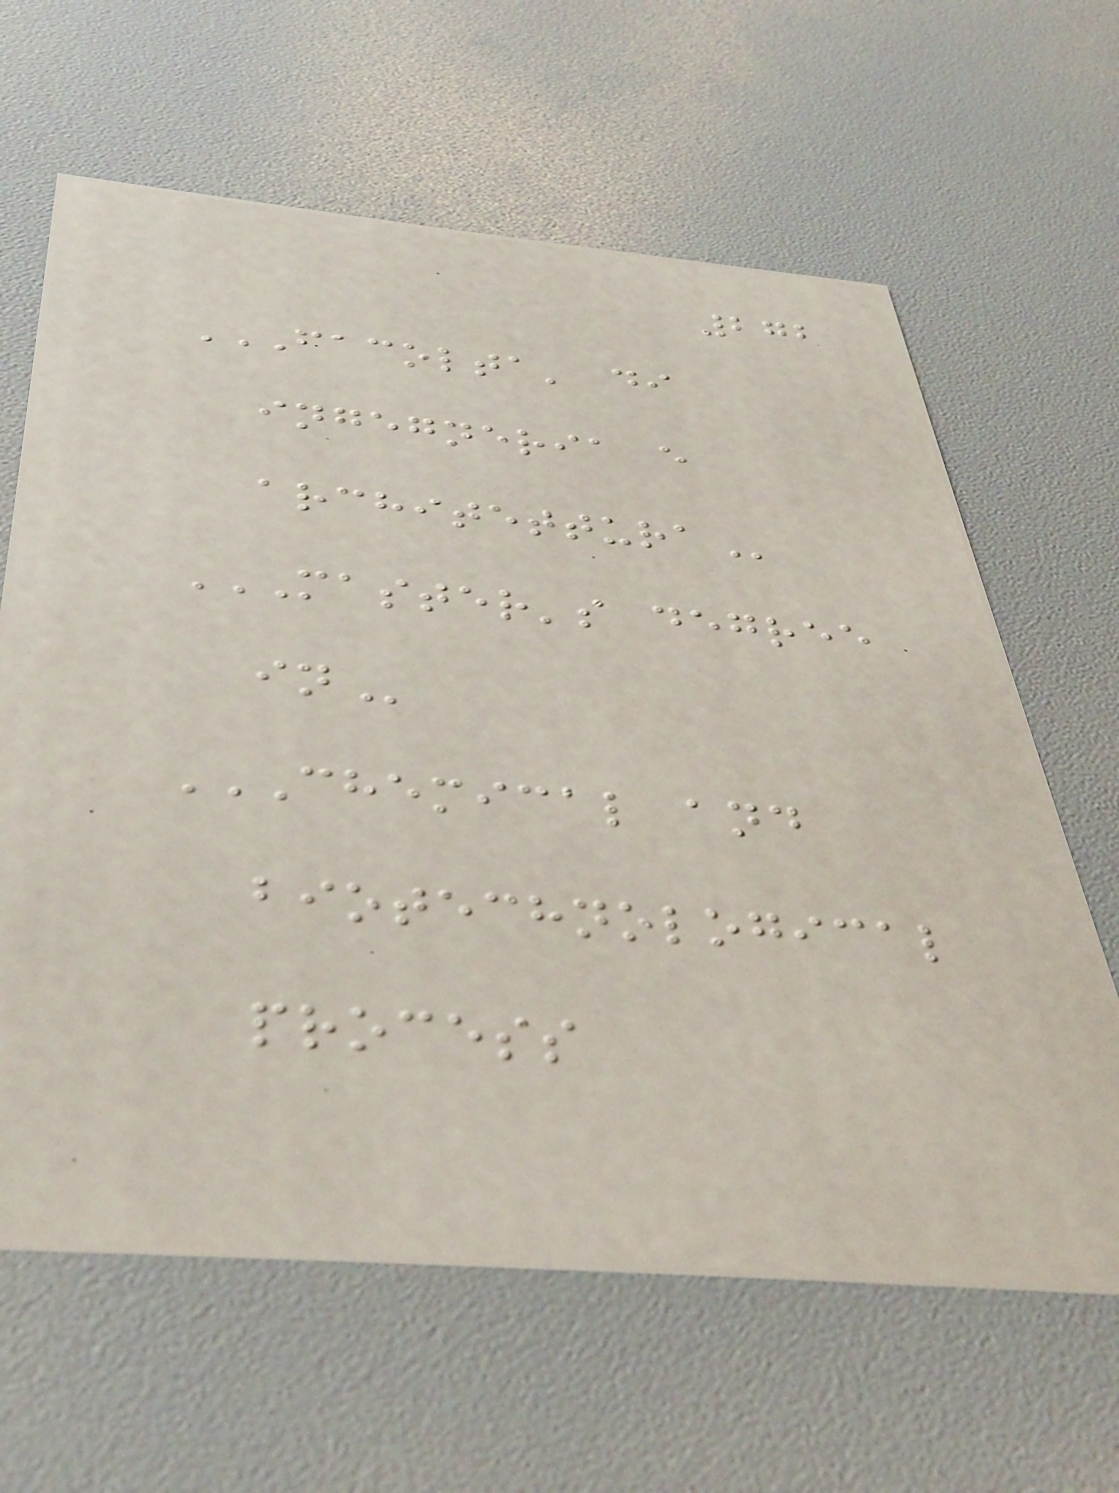272
FACOLTA' DI
INGEGNERIA E
ARCHITETTURA
MASTER'S DEGREE
IN
CHEMICAL AND
BIOTECHNOLOGICAL
PROCESS
